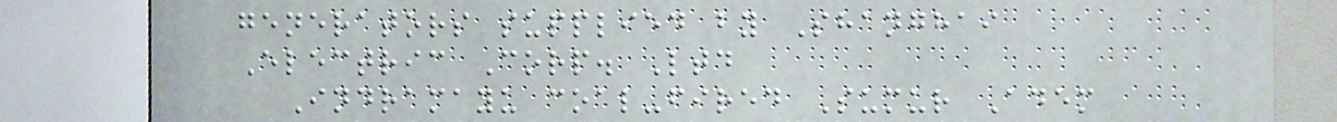generators supplied by Shanghai
Electric Corp. Ltd
Indramayu coal-fired Sumur Adem
